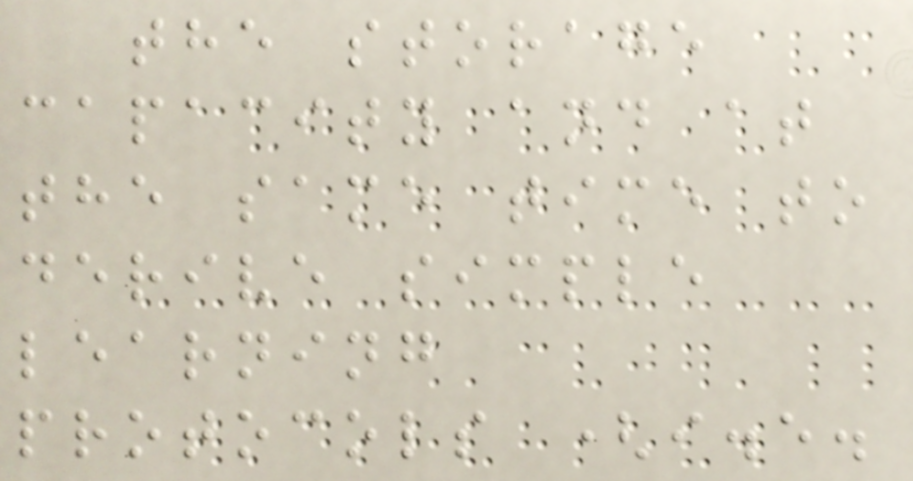the storage
capacity and at
the same time to
derive simple
learning
protocols (i.e.
